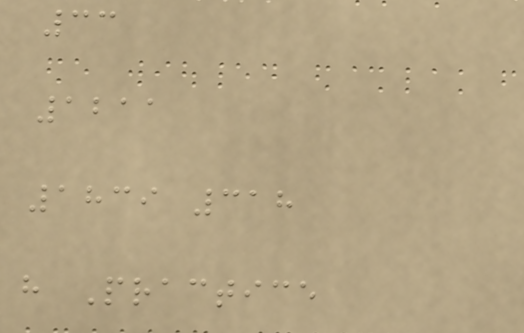33
1211
1839 318
h Practice
